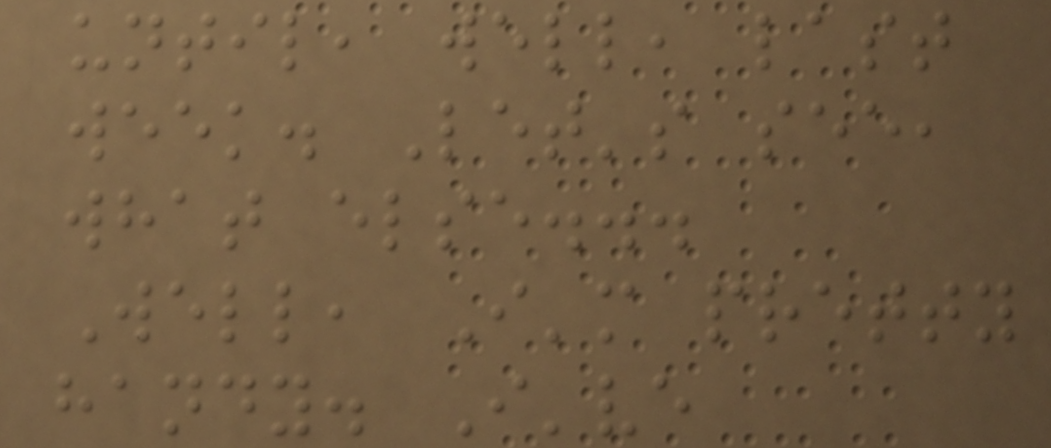until, well, last
week. Let's see,
what else...
Well, I'm pretty
handy. I've
